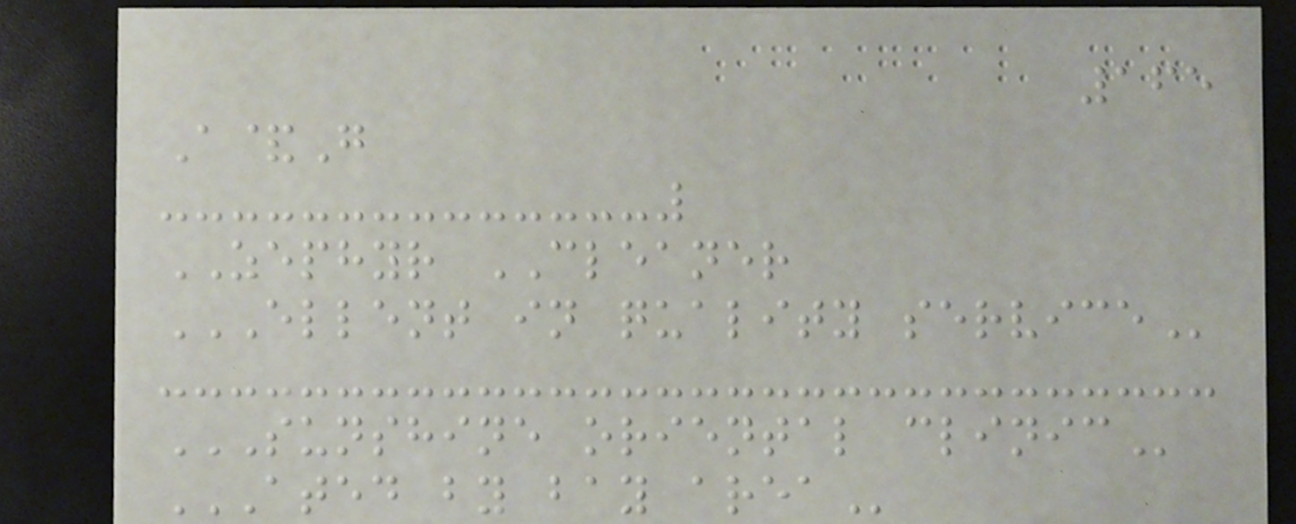165
A&G
ZEPHYR CLEANER
ELLENT IN QUALITY SERVICE
SUNSHINE ORIENTAL CLINIC
ATED BY BAY AREA
